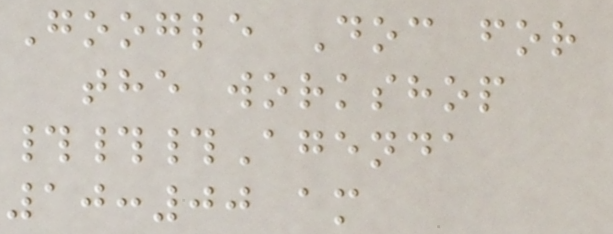Google Doc for
the workshop
###Agenda
10:00 am
